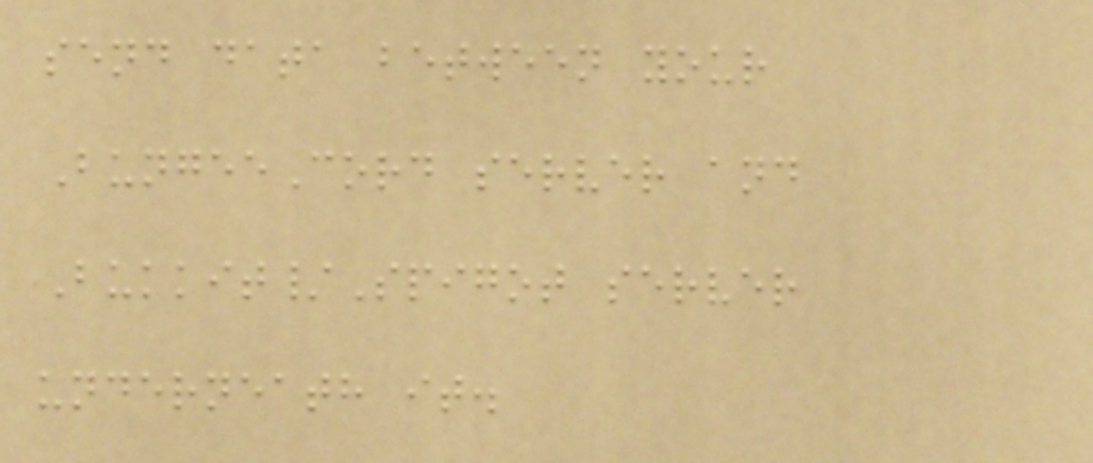send data between your
BungeeCord server and
Bukkit/Spigot server
underneath it.
